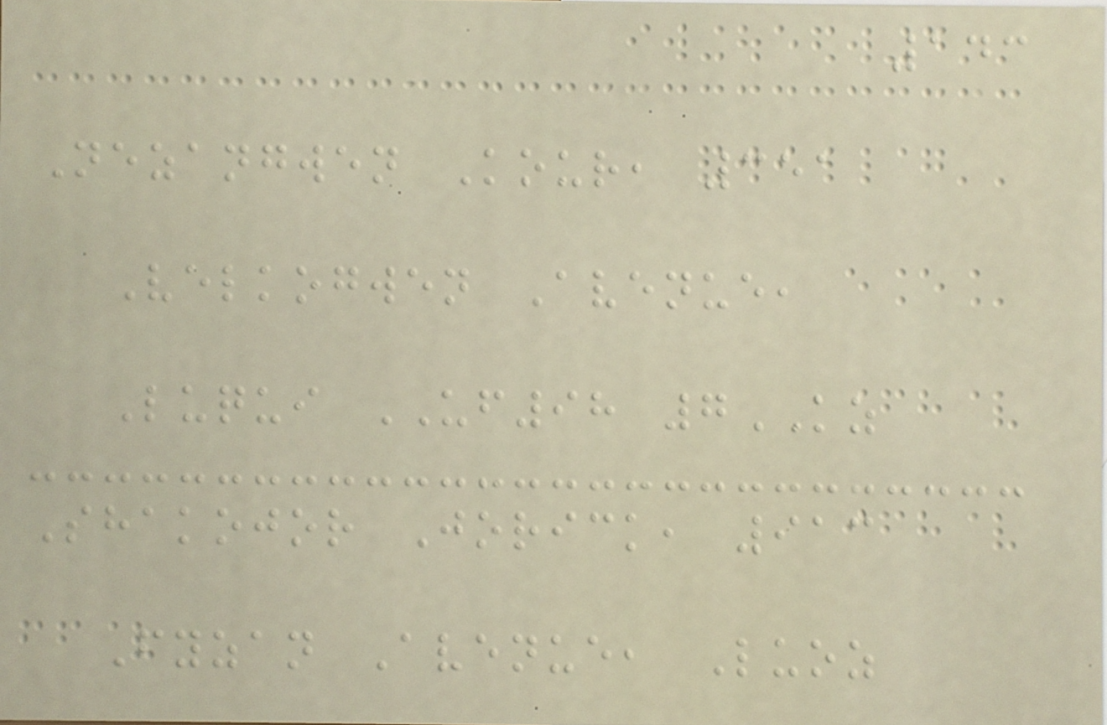143
Nezangwen Kour, 351
Velkogwen Avenue,
Luqui UF98 7KZ
Shakojor Jorick, 913
Fyzan Avenue, Luoz
